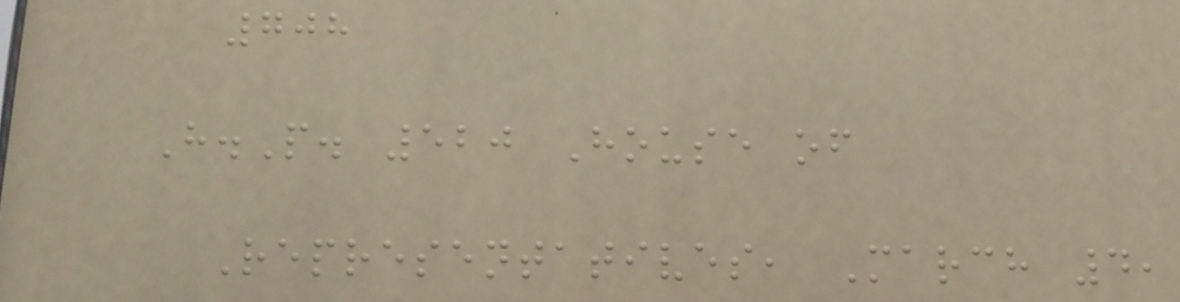708
H.P. 520 House of
Representatives, March 4,
